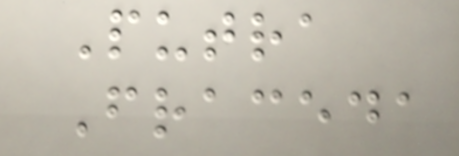Putra
Fraceda
